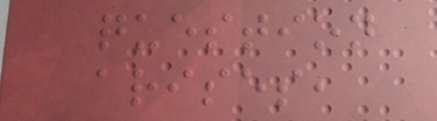question
arises,
